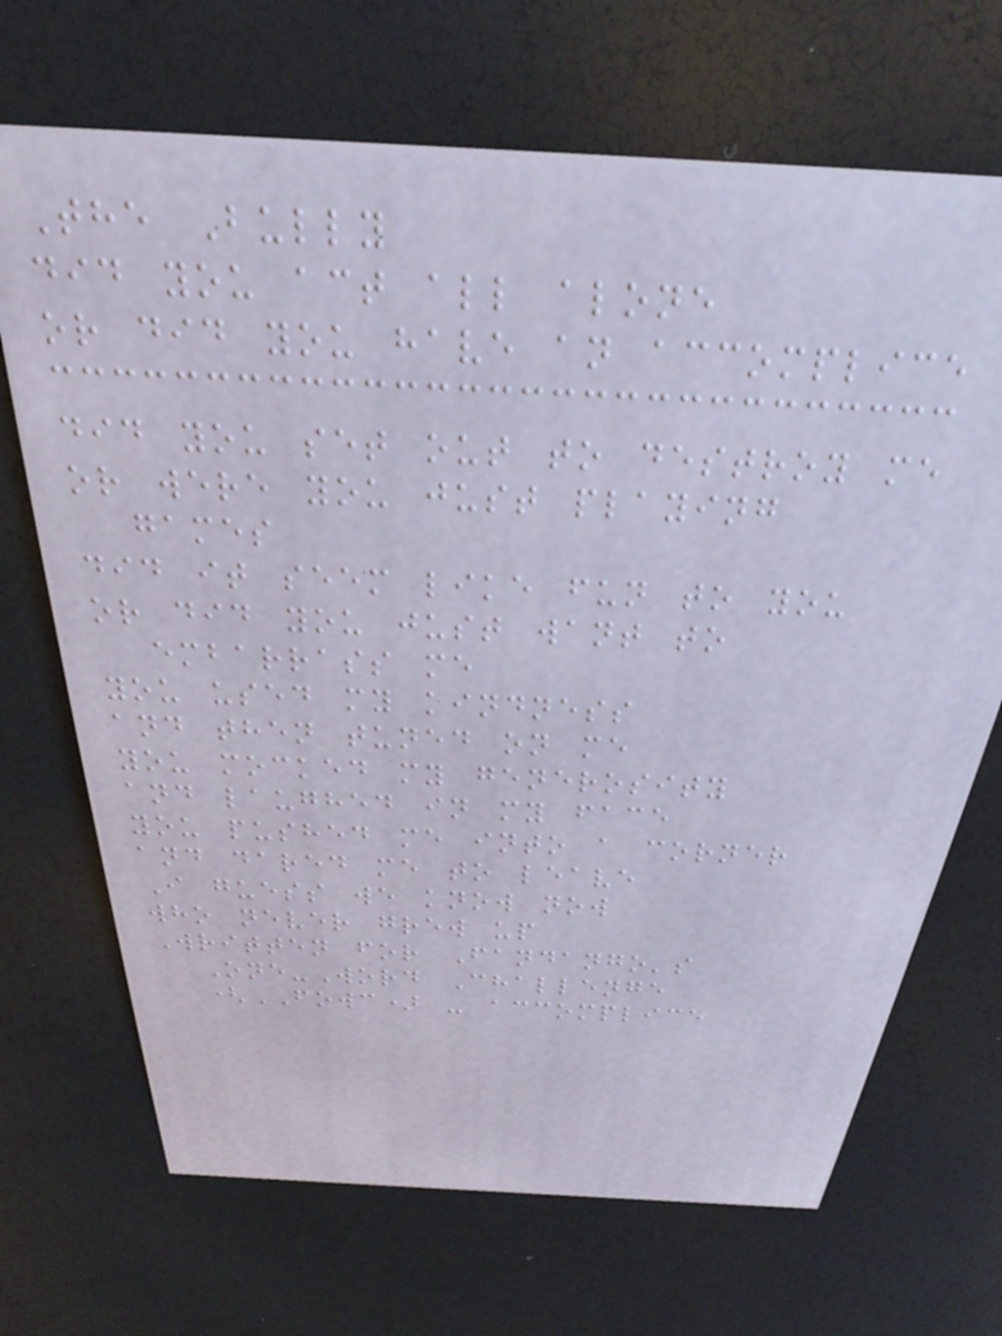The Bully
did you act all alone
or did you have an accomplice
did you set out to destroy me
or were you just playing
games
did it seem like fun to you
or did you just want to
embarrass me
you used my kindness
and then tuned on me
you mocked my generosity
and laughed in my face
you pushed me into a corner
and dared me to leave
I guess we know now
who never grew up
Written for Fandango's
One-Word Challenge
(FOWC) - accomplice
